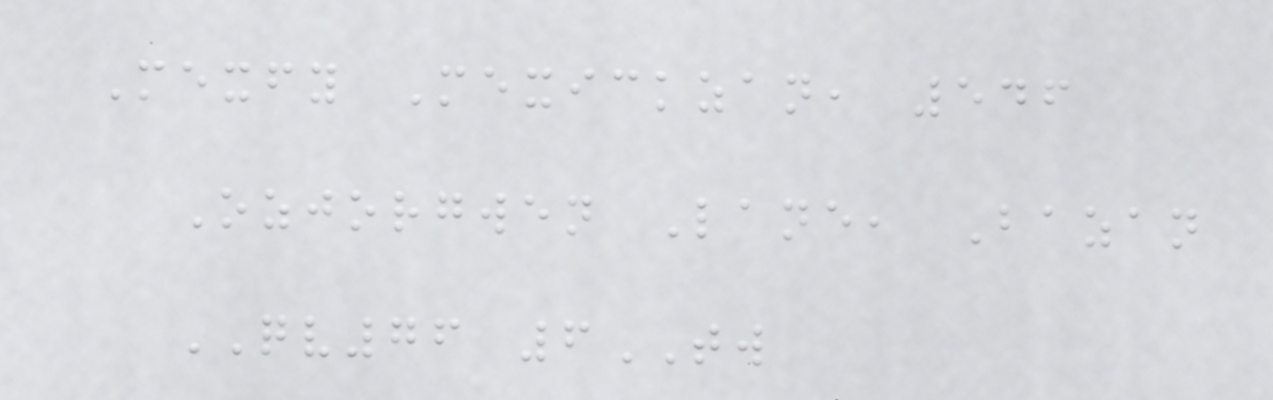Mexfy Mexickzan, 546
Ozjorgwen Lane, Bazan
QV76 6TW
